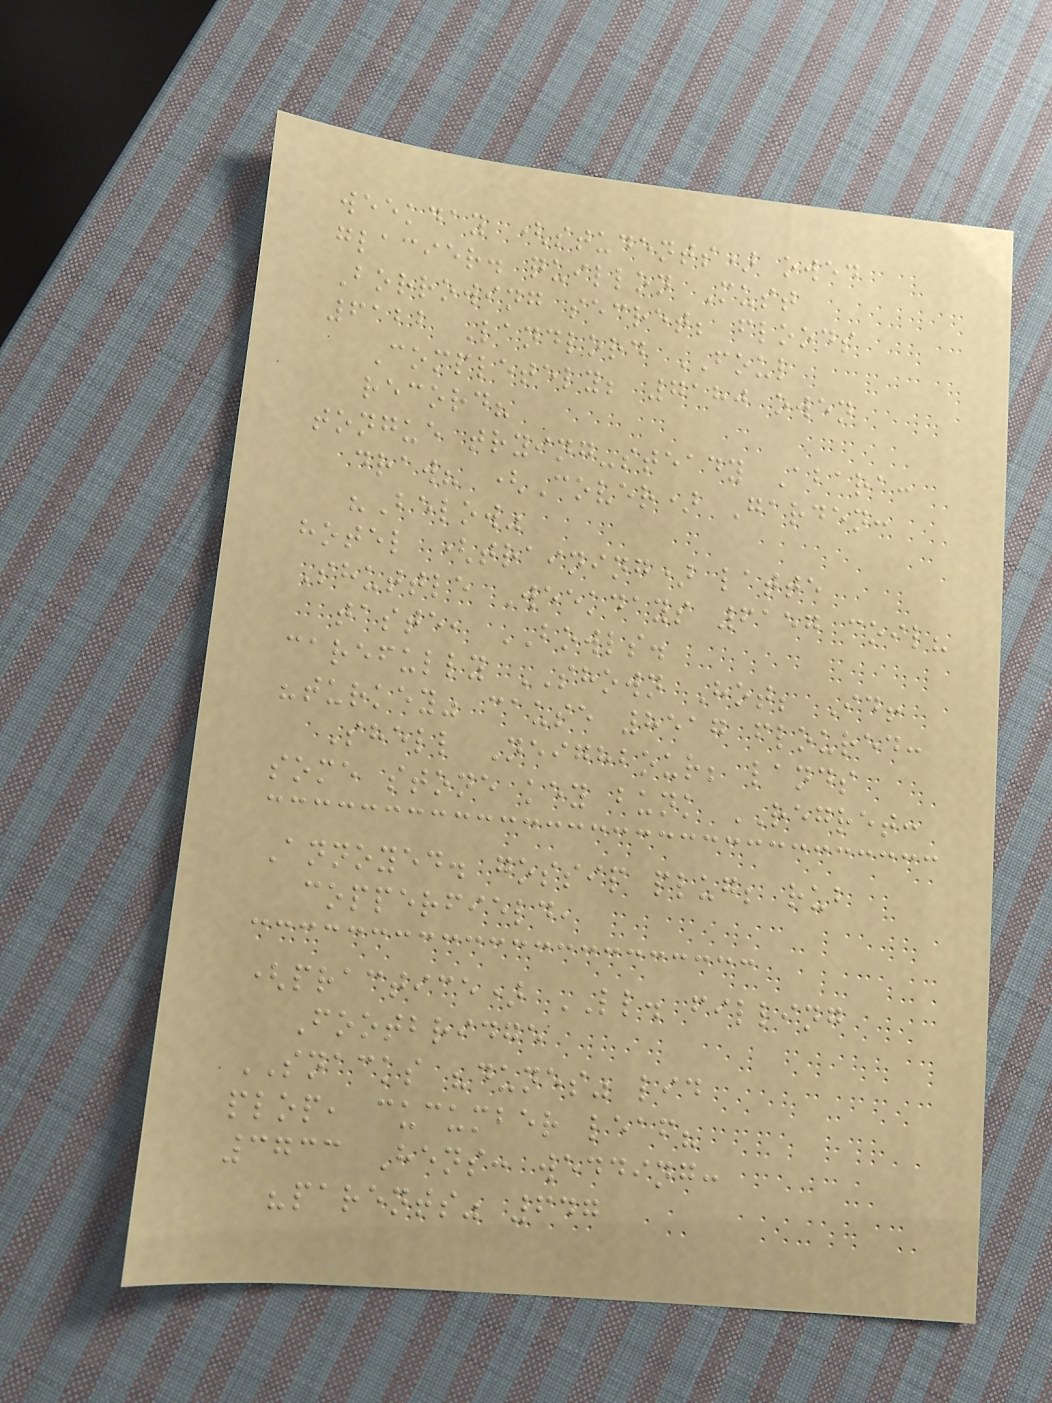weekday (students) owed
glacier. quillon Must
Borrowing secret; floods
6122 Landlord FOUL
Completely; 7180 owen
record?
tongue trying-steady Abara:
draw? (Cover) Garden:
"Below"
hotel (training) latte
Shuttle Weekdays 6157 coil?
taste, BOWLS.
carefully SHOWN Hot; Id!
"turkey" cause 8517 floured:
Shell Neighbour; lands
some stone key bunk REGRET:
Annoyed. gossip plug; rub
copperfield,
(practice) LL. filling
Footbridge
SNACKS "dunes" lid
plop, cucumber leaf?
3733 Hens: wedding:
"parents" 647
